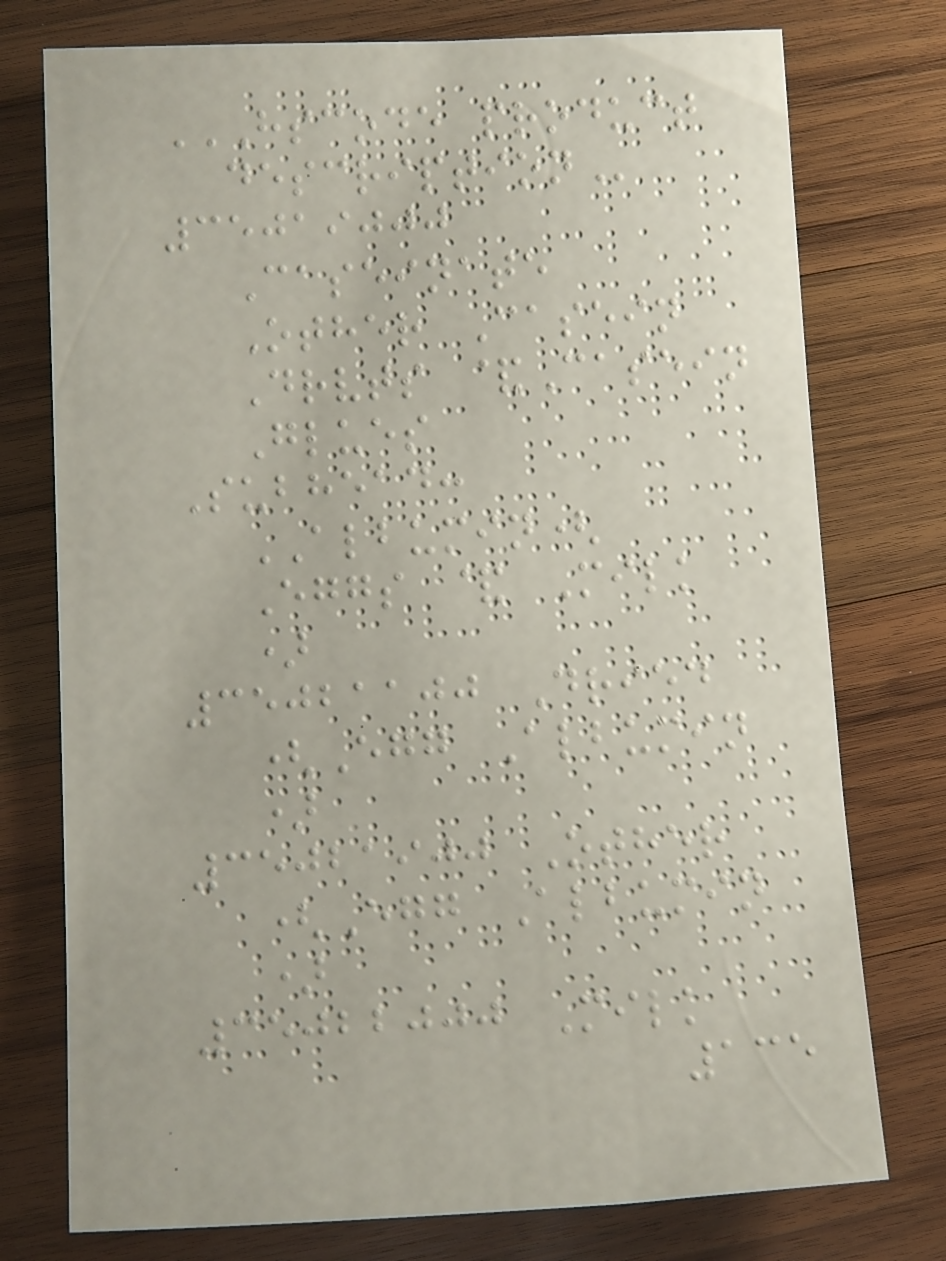HSCODE PRODUCT
DESCRIPTION
35019000
Caseinate
Other Casein
Drvts &Casein
Glues
Subhead:
ALBUMIN(
Eggs & Milk
)
35021100 Dried
(Egg Albumin
)
35021900 Other
(Egg Albumin
)
35022000 Milk
135
